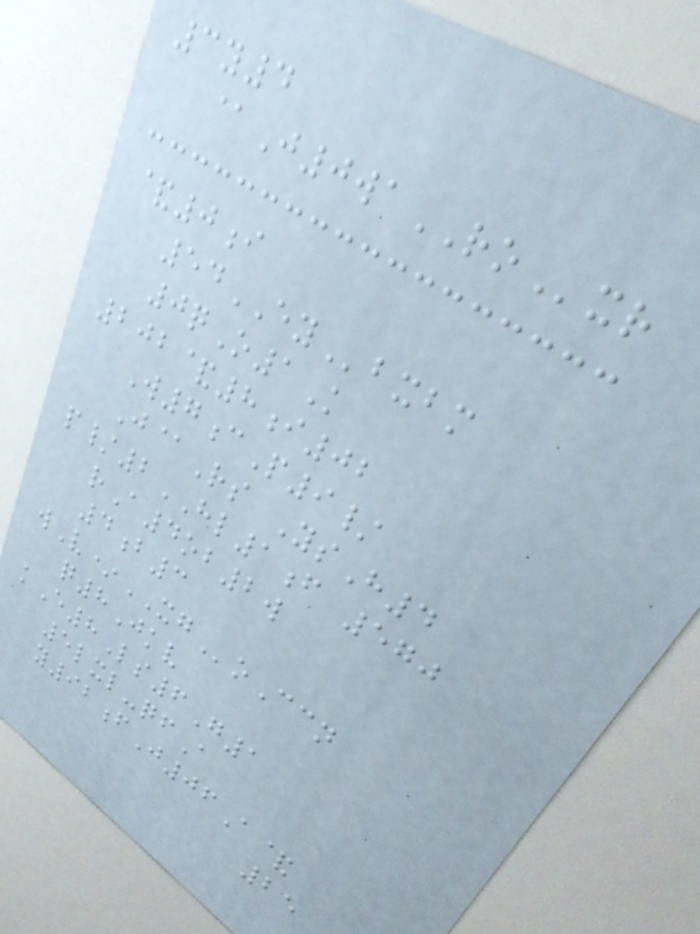3y4
@J0waROxr
&0i
54EYbxbm
0qO1K
202&8i02
W7cP9/
J@Rs YsH4
p/2HL1f 570
rA4ob2w
4b3
wV*XGoCcn
q8Jkv
kE8Ls6G1
5lxl-qfA
y92fJ06A&
25
